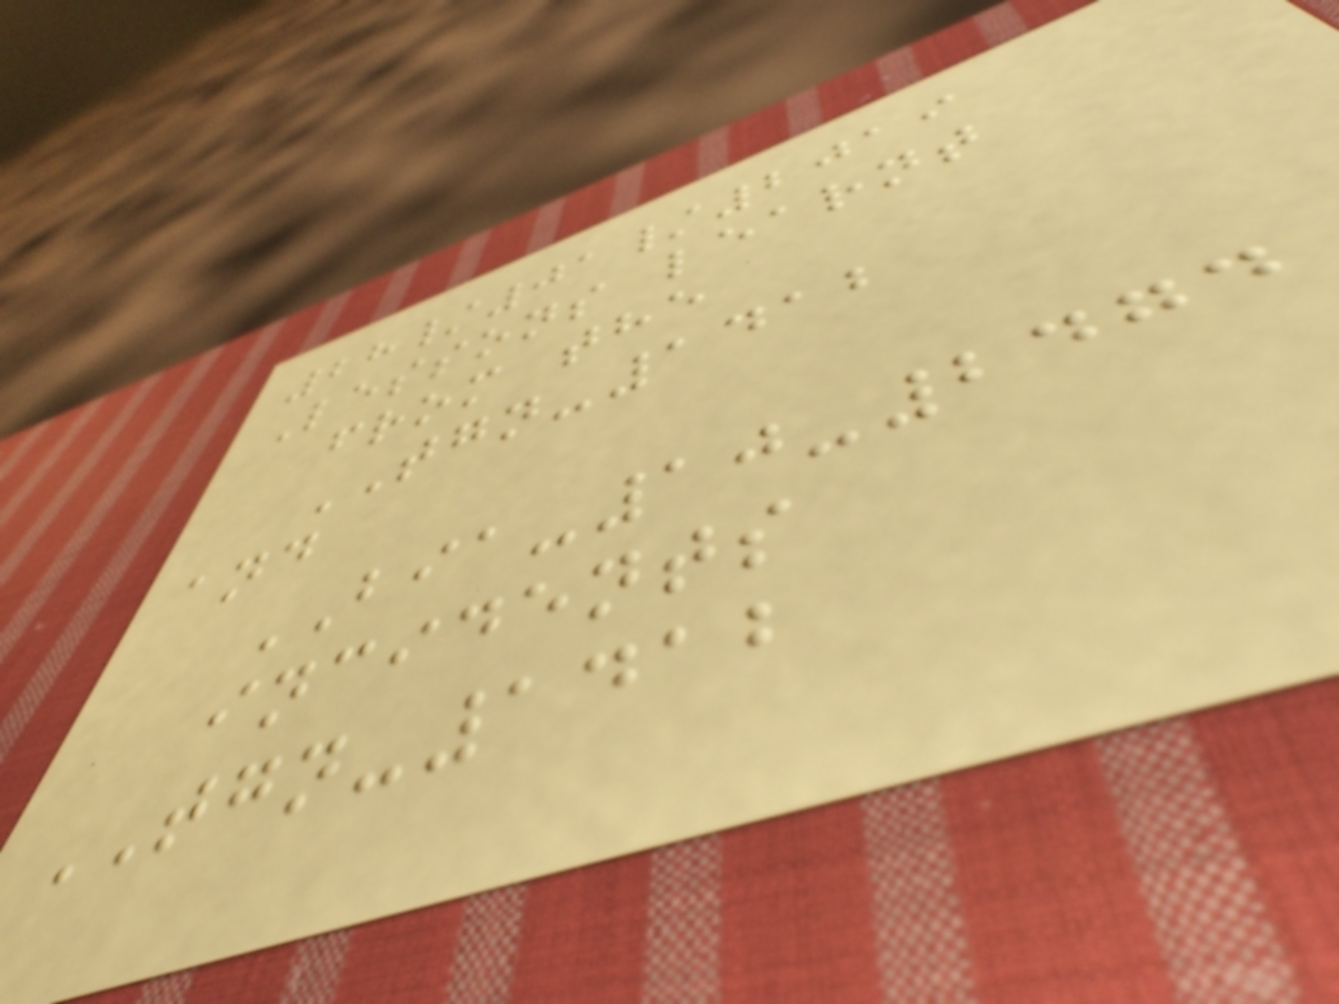28/01/2019
Lessons learnt
from the
TGN-1412
and
BIA-10-2474
incidents
TGN-1412
